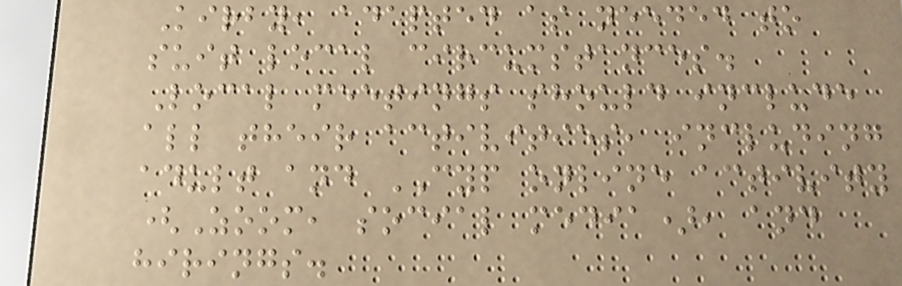Kirby, adapted as needed to
suit local circumstances.
Local meetings should include
all their activities, including
adult and CYP online activity
(Zoom, social media), and
hirings.
